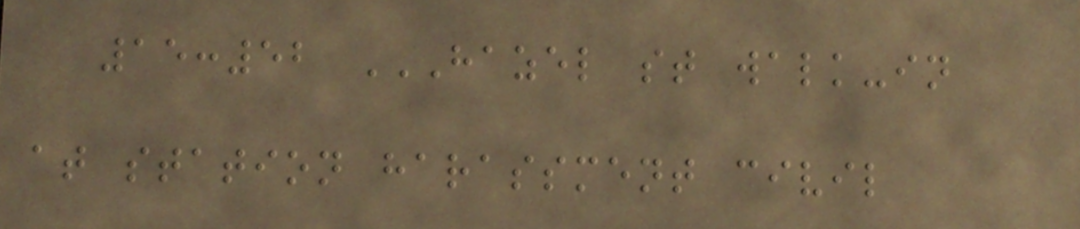15:52 HAZEL ST WALK-IN
AT STATION HARASSMENT CIVIL
